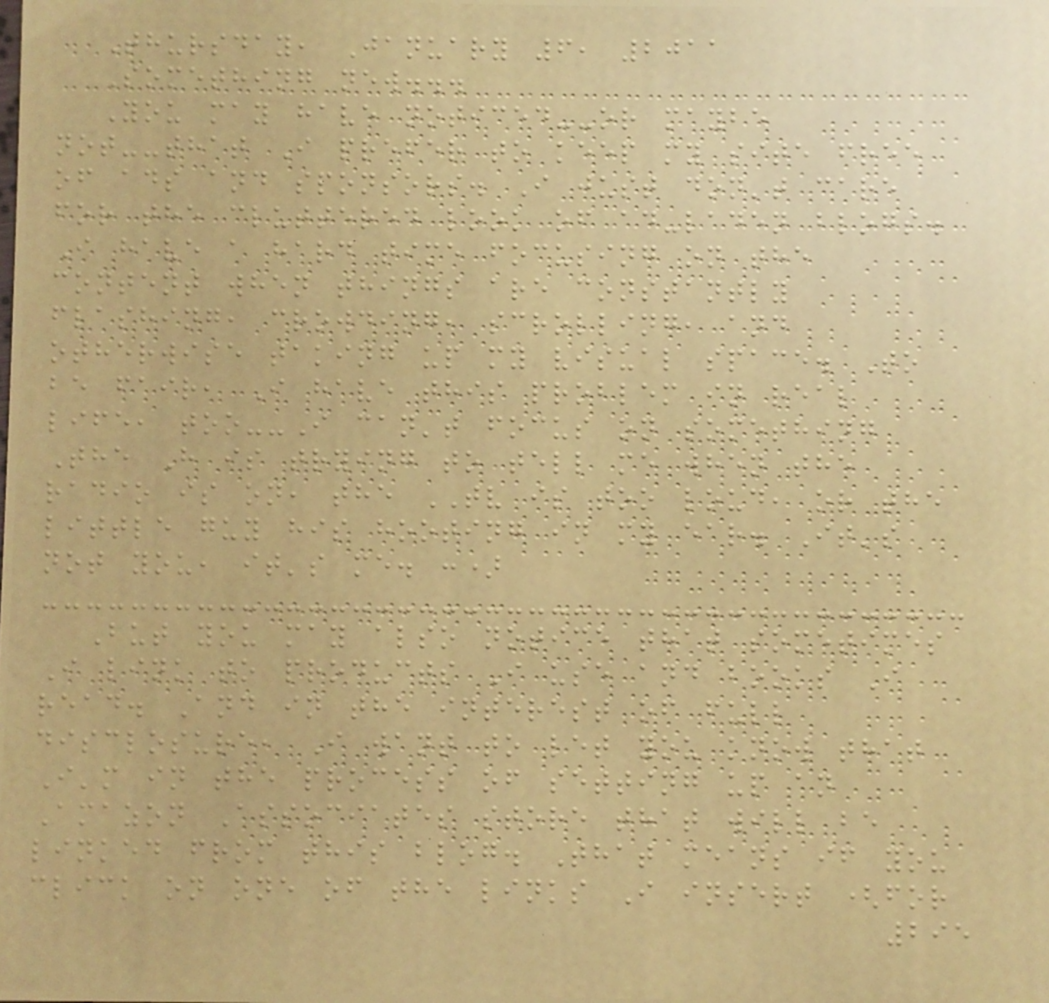Thursday, January 6, 2011
Something new...
You may have noticed--or maybe
not--that I prefer to keep my site free
of ads and sponsors. I just don't care
for the cluttered look of ad-laden blogs.
I have a hard time focusing on the
content when things are constantly
flashing, crowding, scrolling, and
otherwise taking up my visual space. To
be fair, I have this problem in real
life, too--I can't focus on something
The H is trying to tell me when the
radio is on, the TV is too loud, or the
little guy his hooting in my ear. It's
not you, it's me. :)
But you may also notice that sometimes
I link to products I use and books I
read. And in the interest of full
disclosure, I want to let you know that
I'm in the process of setting up an
Amazon Associates store that will be
linked from this blog. That means if you
click on one of the links I insert (for
295
